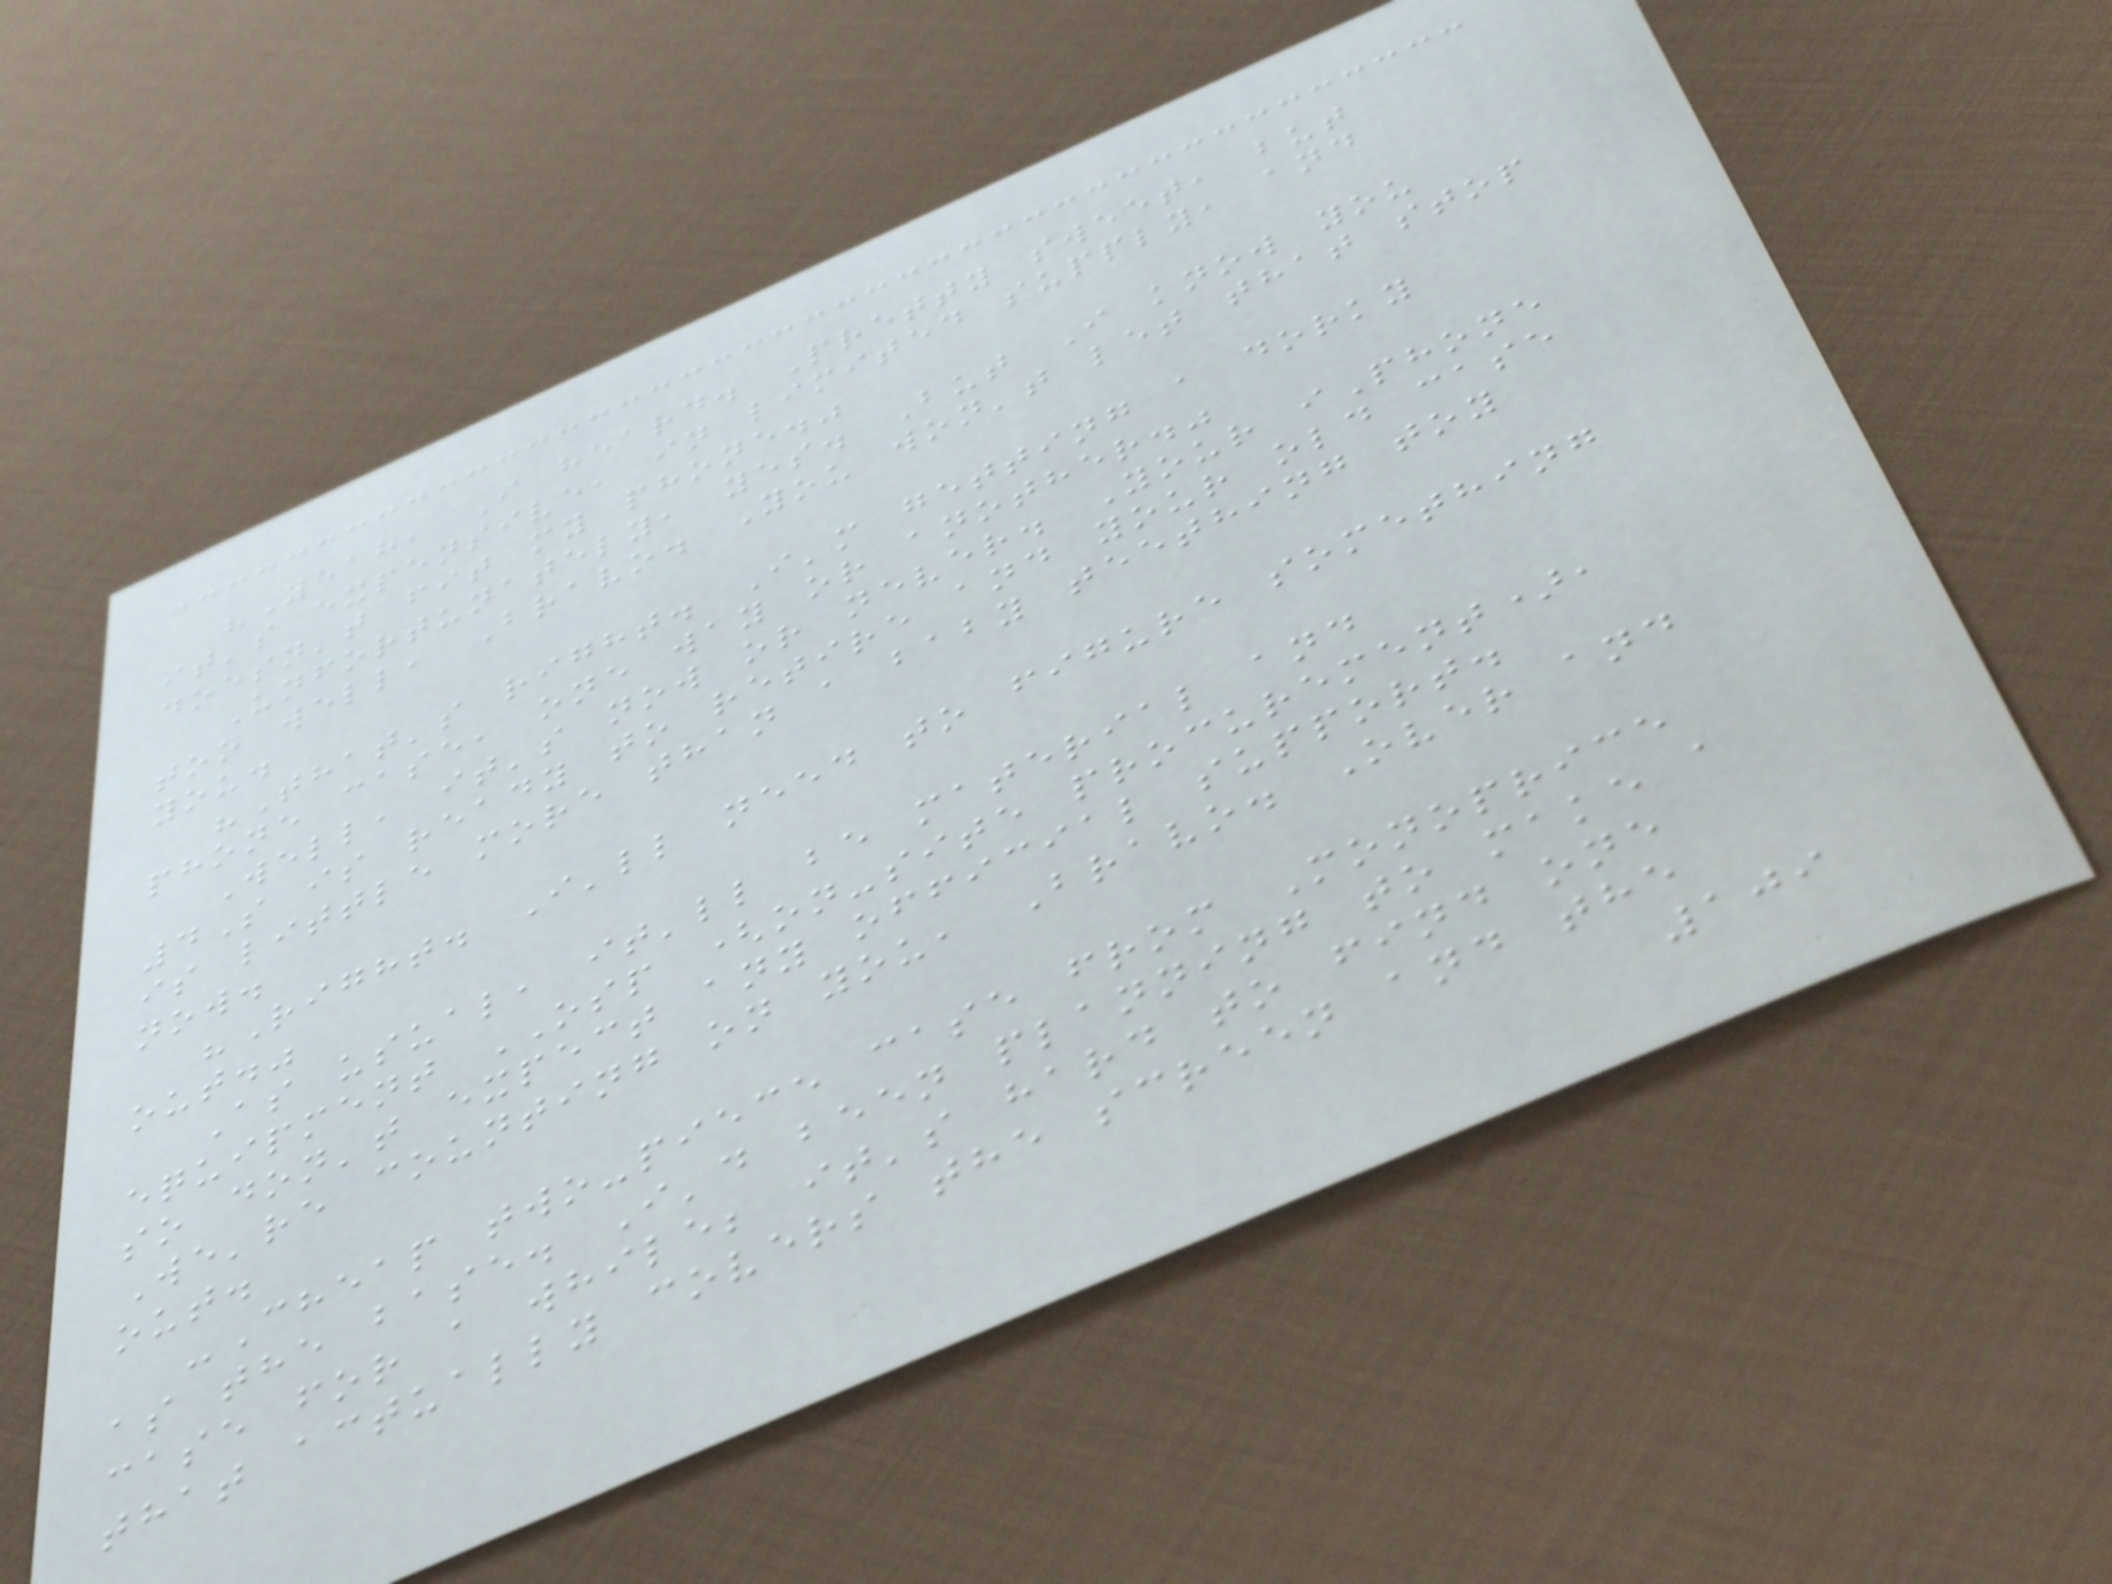"Yeah, I heard. Pretty sweet, but
it's expensive, in limited supply, and
doesn't fit my phone."
Unfortunately, yes. But I know you
too well, Bravo. You won't let that stop
you.
"That's right. I'm getting a dorky
phone case, one way or another."
Well, it's now or never. Your iPhone
4S is ready to retire and your old case
is little more than a baby teething toy
now.
"Right. I'll need to figure something
out."
As usual, it'll be material and
equipment OSP (on-site procurement),
so don't expect any official support.
We're counting on you, Bravo. Over and
out.
-Cheap two-piece case from Monoprice
as the base. I'd been planning to make a
case for a while; it's hard to find one
that actually covers the screen and the
109
